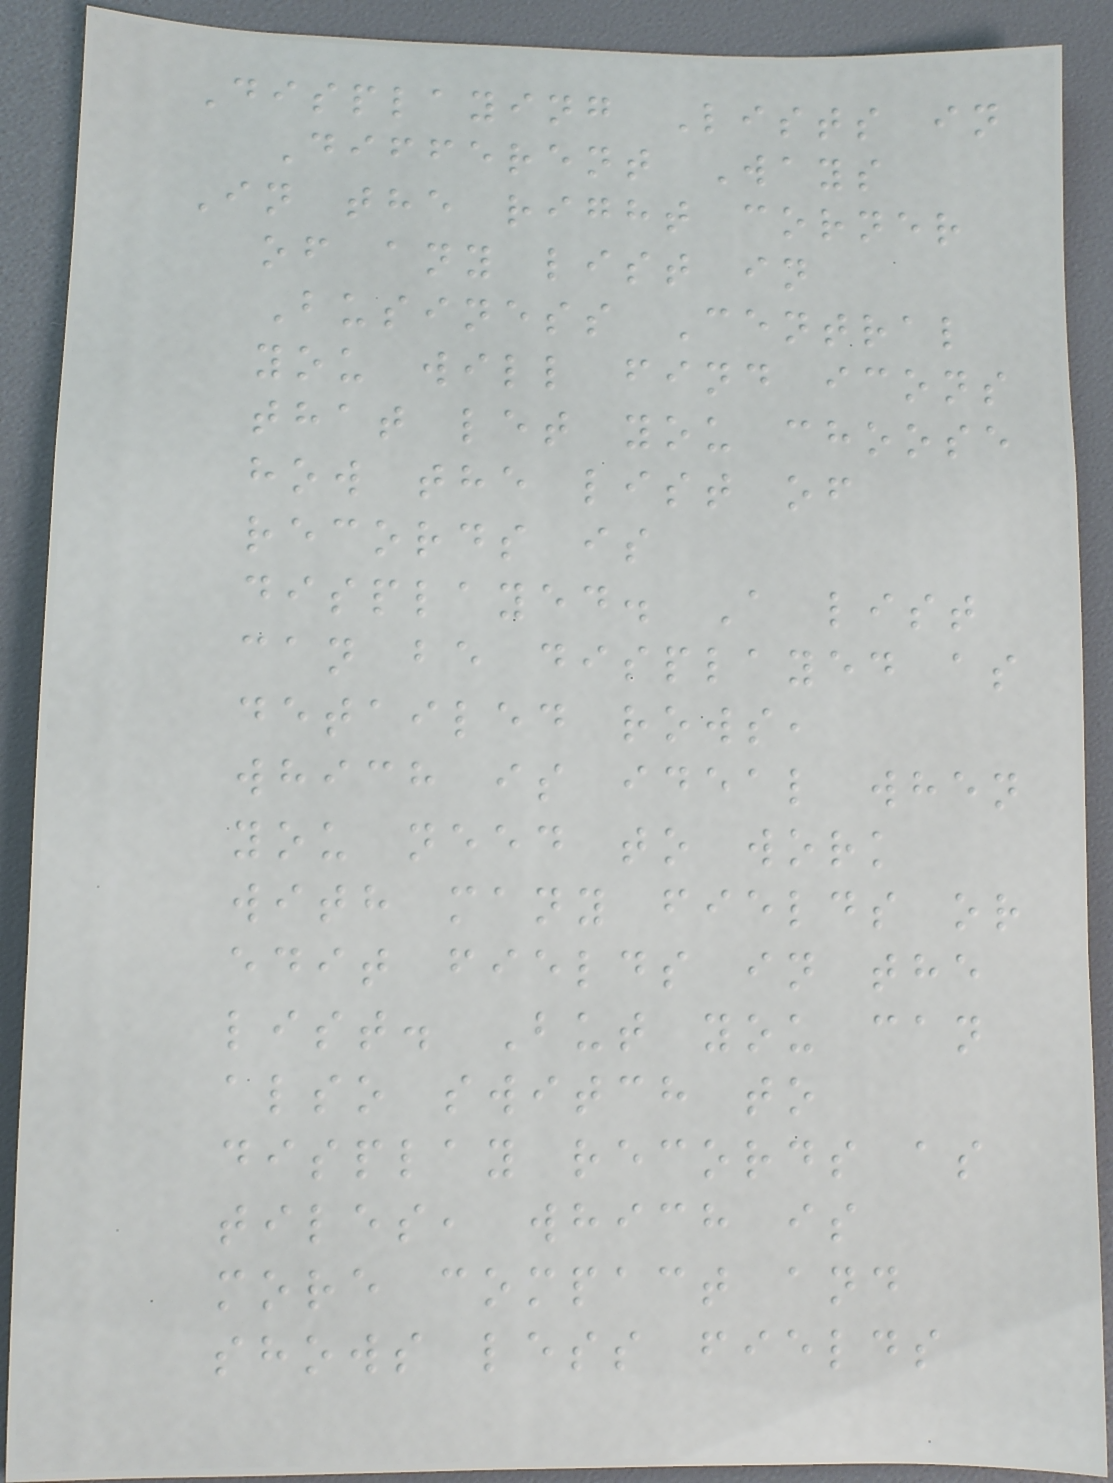Displaying Lists in
Different Ways
In the right corner
of any list in
Business Central
you will find icons
that let you choose
how the list of
records is
displayed. A list
can be displayed as
detailed rows,
which is ideal when
you need to work
with many fields or
edit fields in the
list. But you can
also switch to
display records as
tiles, which is
more compact and
shows less fields
